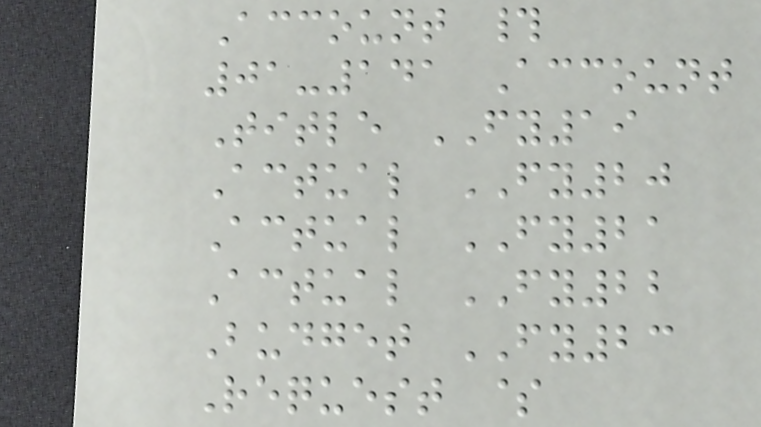Account #
01-141 Account
Title FY19
Actual FY20
Actual FY21
Actual FY22
Budget FY23
Request $
